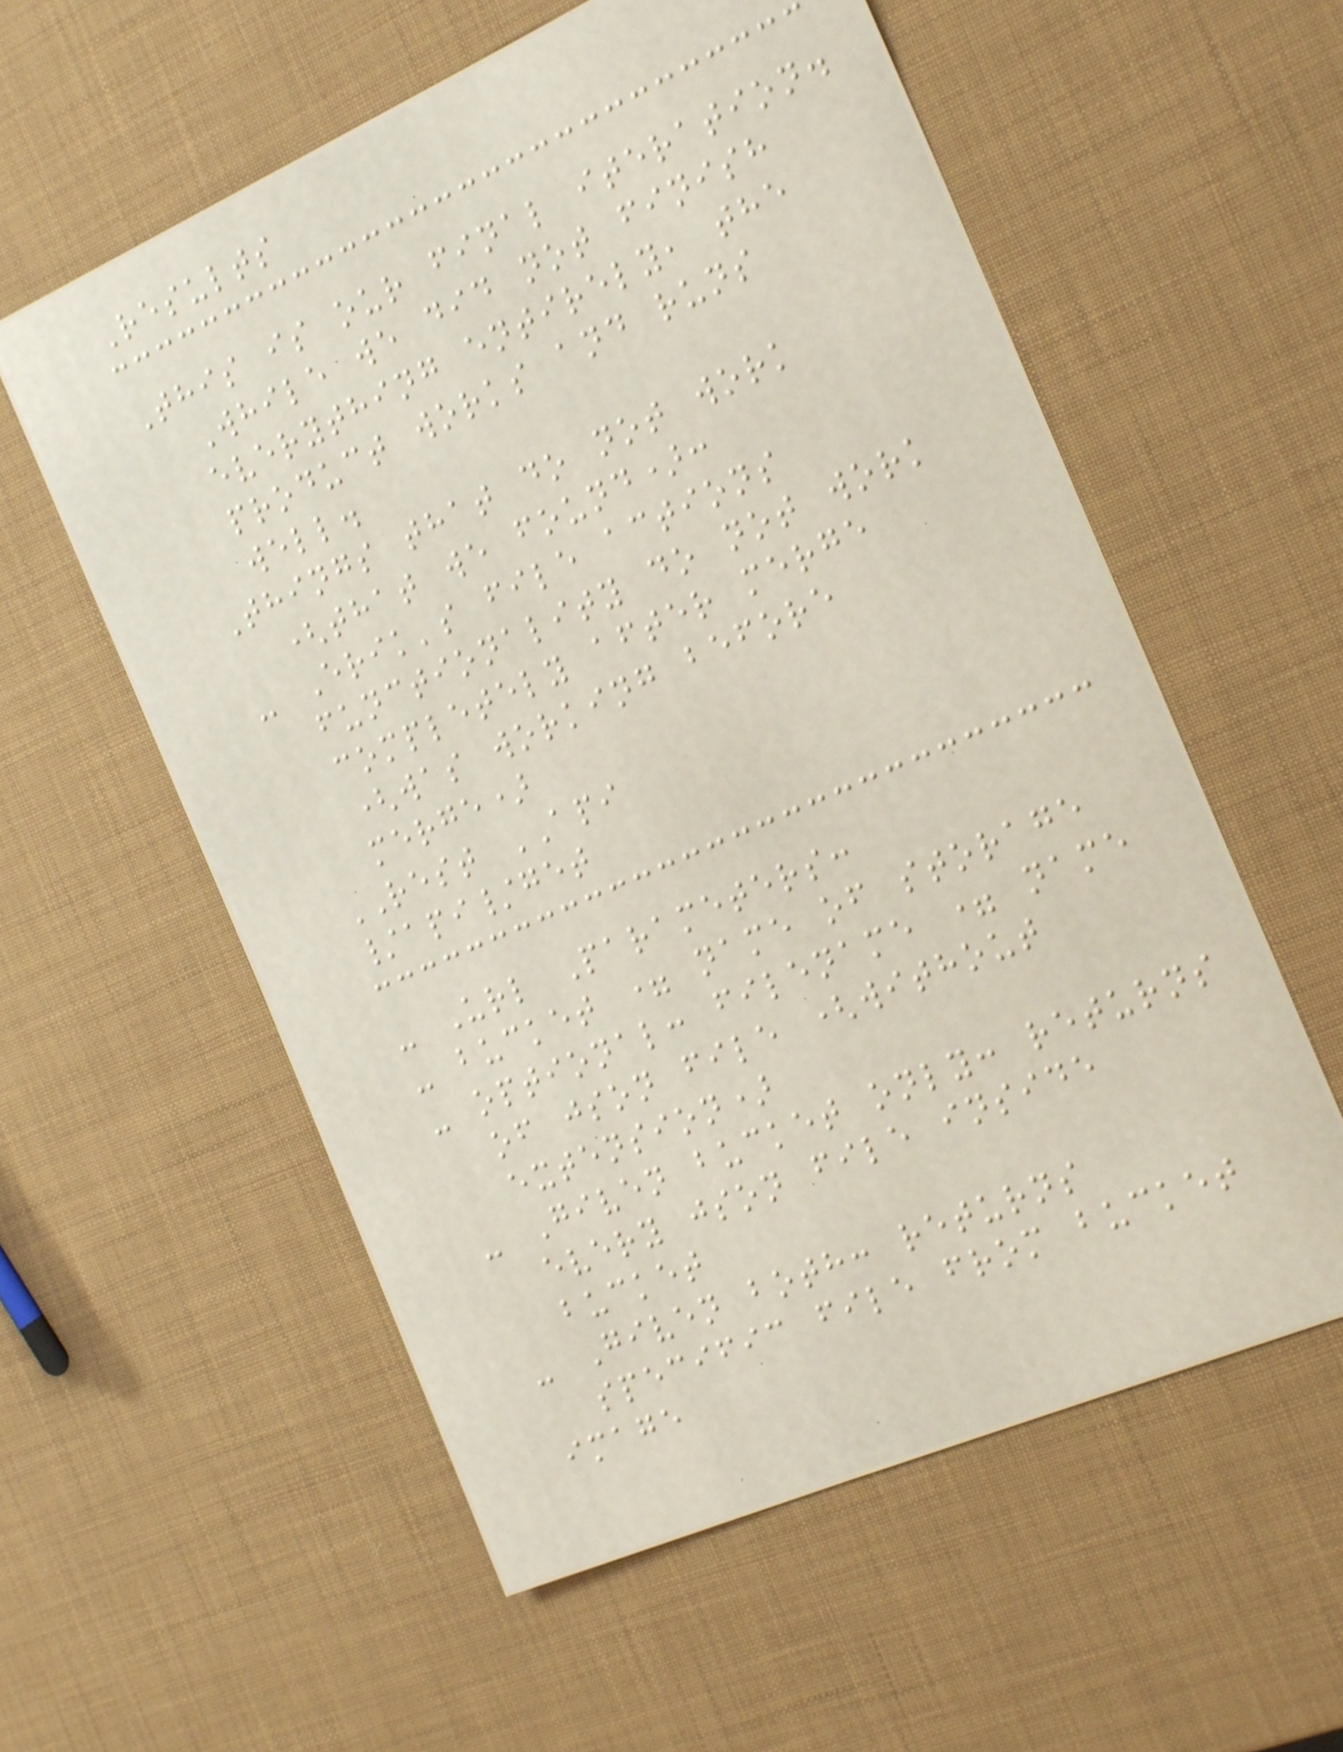Results
This is our final iteration.
While we did not finish
everything entirely, the
product works and runs
well.
Things that do not work
(that we found):
- Erik's file actions
functionality do not work
completely after merge
(was working before
merge)
REST API
/api/get
- Url Parameters:
- bucket = name of storage
- optional: filename = name
of json file (without
extension)
- Given bucket only: returns
every json file inside
bucket
- Given both: returns
specific file from bucket
image
